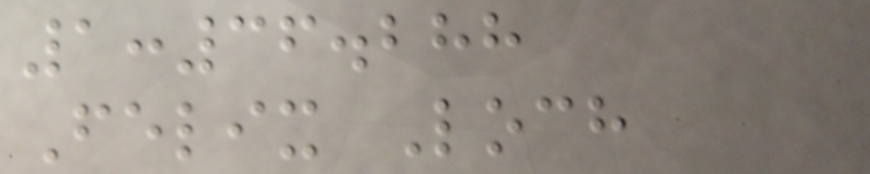1:36.288
Felix Loch
